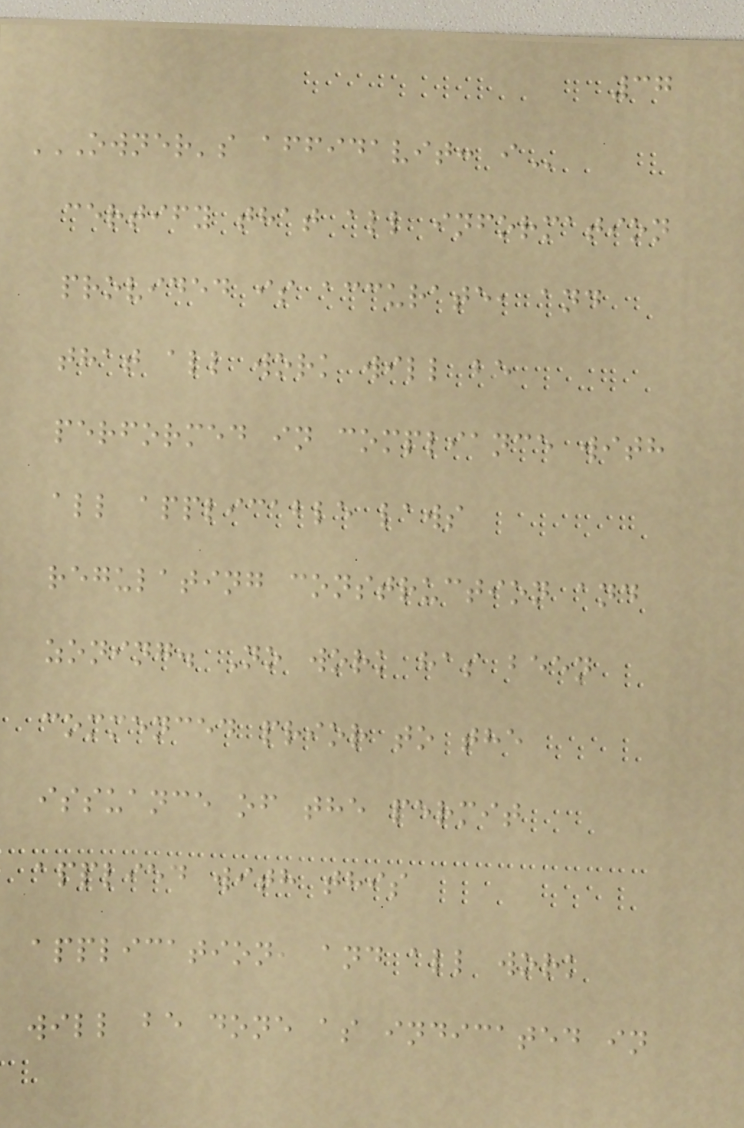37
OWNER'S AFFIDAVIT: I
certify that all information
provided is accurate, and
that all work will be
performed in compliance with
all applicable laws
regulating construction and
zoning. No work has been
commenced prior to the
issuance of the permit
applied with this
application, and all work
will be done as indicated in
